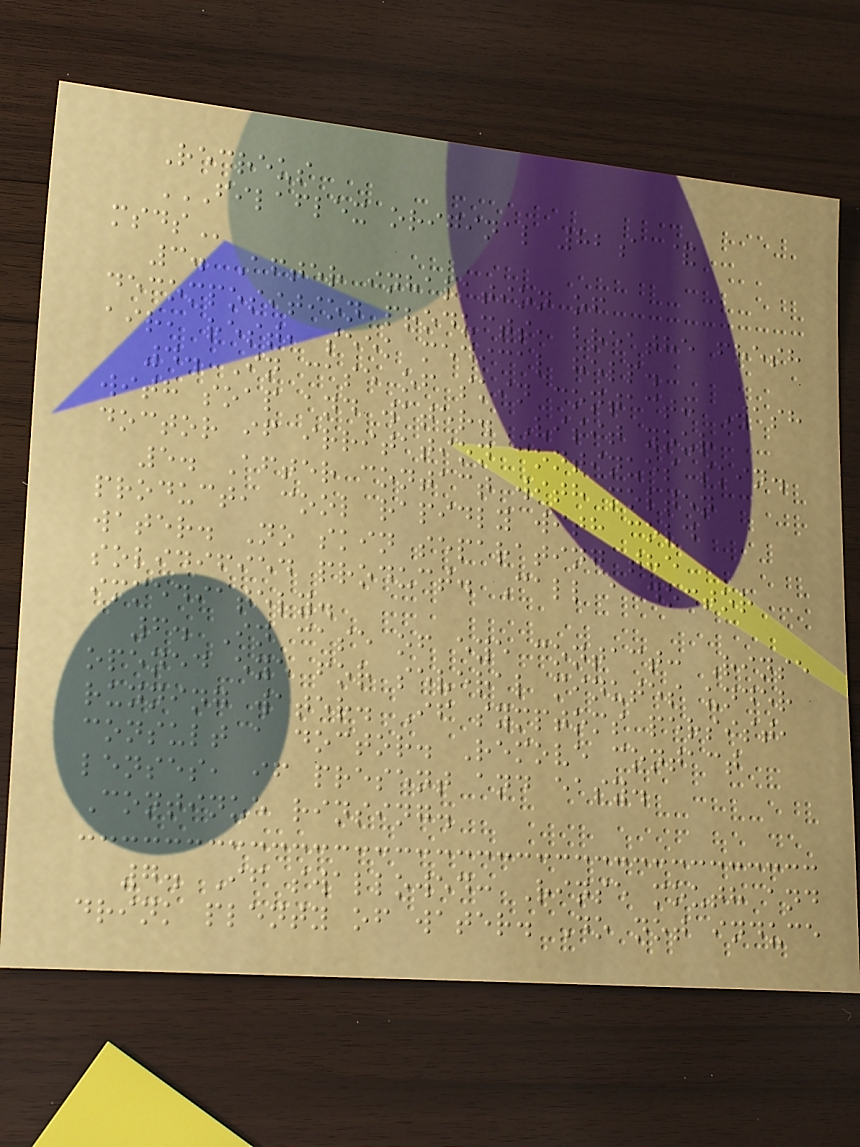Recreus
FILAFLEX ORIGINAL 82A &
MSDS
3. After inhalation of
decomposition products, breathe fresh
air, rest, seek medical help.
4. In case of skin contact: Wash
with soap and water. Visit your
doctor if irritation continues skin.
5. After contact with molten
product, cool rapidly with cold
water. No skin separating the
solidified product. Call a doctor
immediately.
6. In case of eye contact: Rinse
opened eye for several minutes under
running water. If symptoms persist,
consult a doctor. Remove contact
lenses, if present and easy.
Continue rinsing.
7. If swallowed: Rinse mouth and
drink plenty of water. Do not induce
